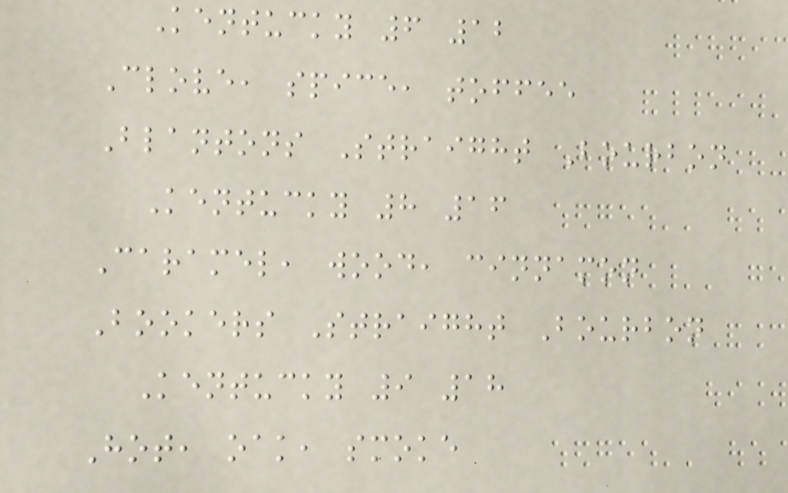Kentucky 6 12
Clove, spice, toffee
Blantons Straight Bourbon
Kentucky 8 16
Caramel, wood, cinnamon
Bookers Straight Bourbon
Kentucky 9 18
Hot, oak, smoke
